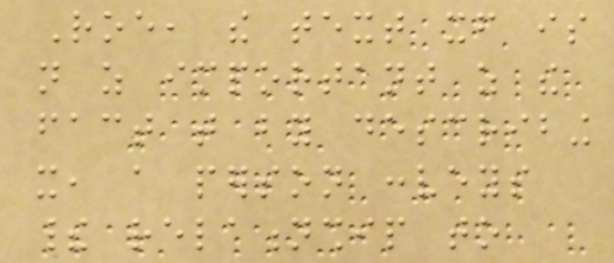Roe, the text itself is
not as important as the
fact that by describing
it, a person conveys
their relationship to
